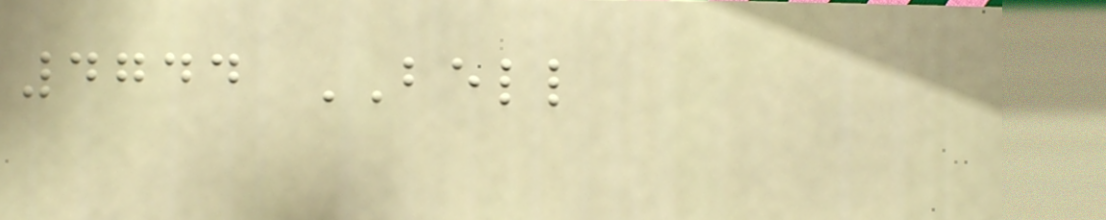4744 BELL
